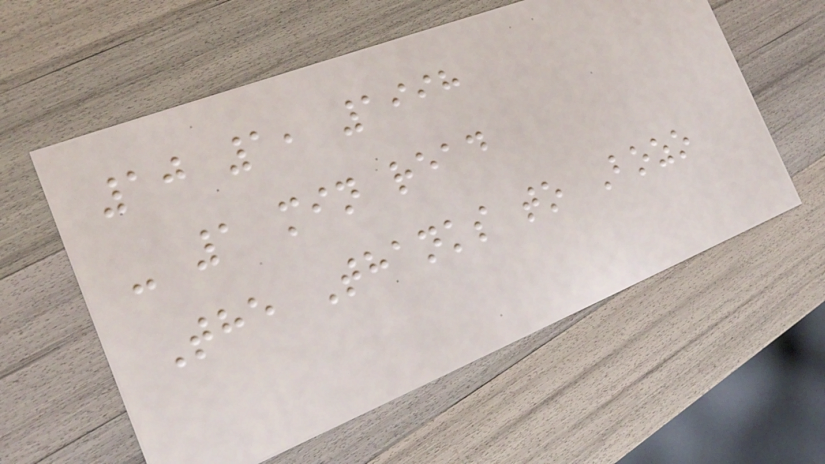10 1, 1998
- 1 min read
The Thanks to Bozo
